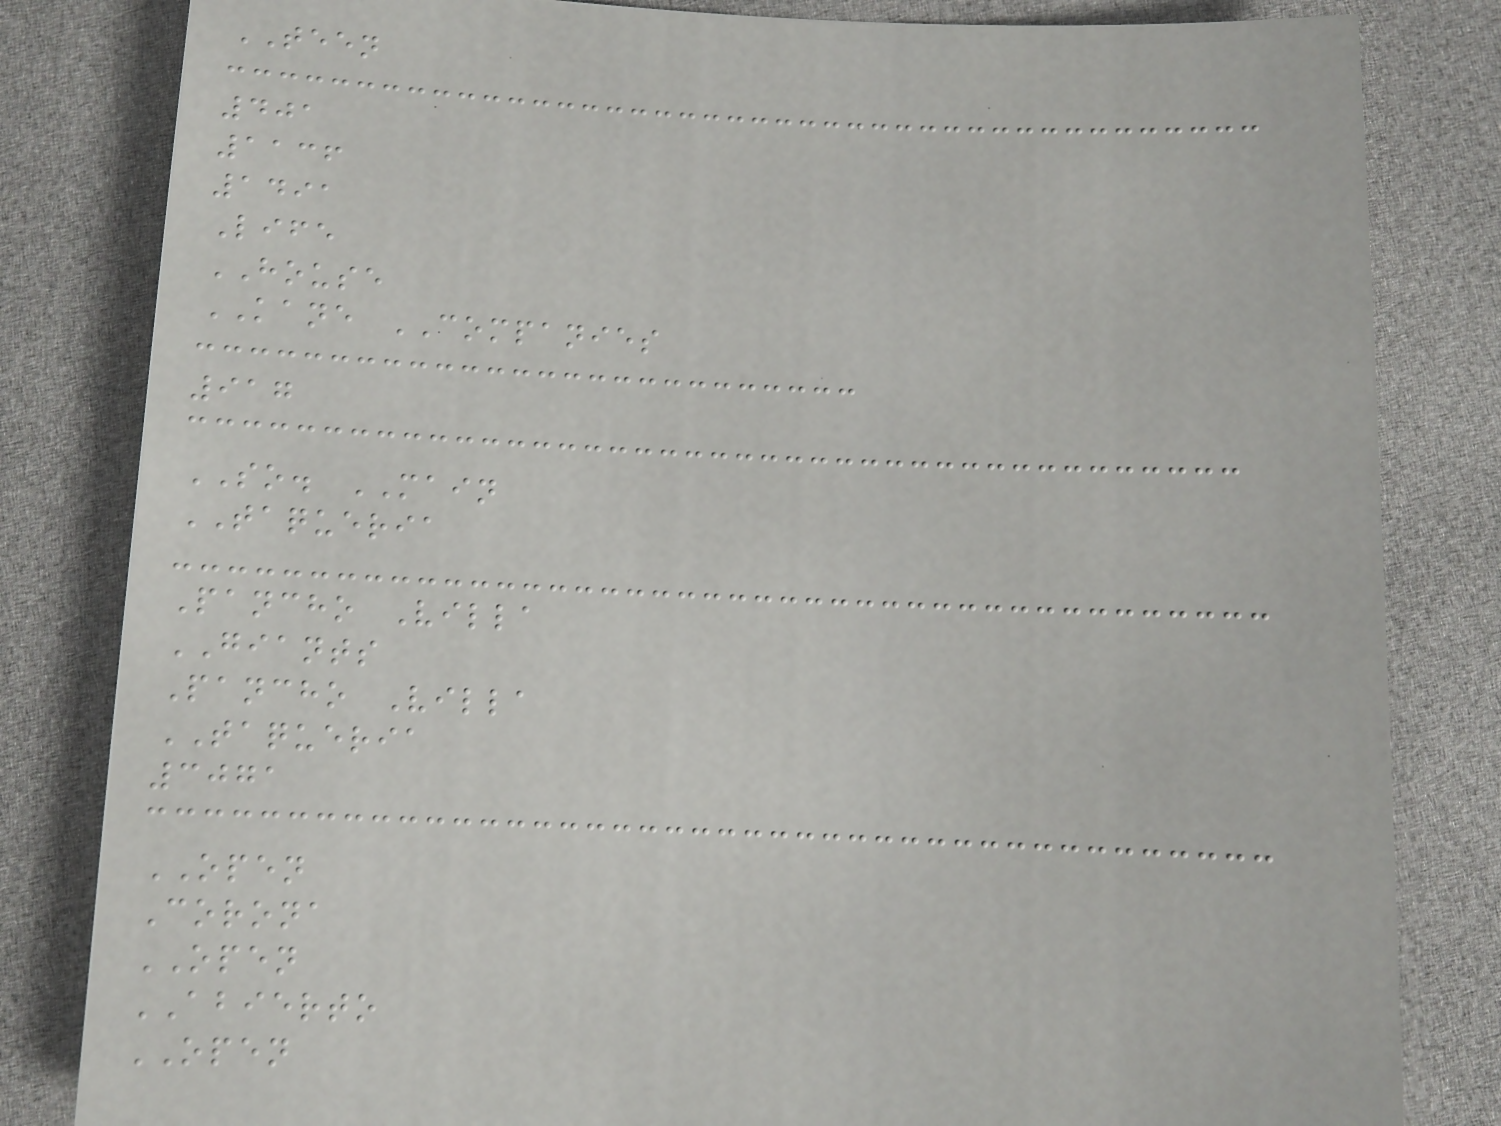TEEN
401
1136
1491
Life
HOUSE
KANE COMPANIES
917
SO. MAIN
TAQUERIA
Pancho Villa
GIANTS
Pancho Villa
TAQUERIA
3071
OPEN
Corona
OPEN
ABIERTO
OPEN
